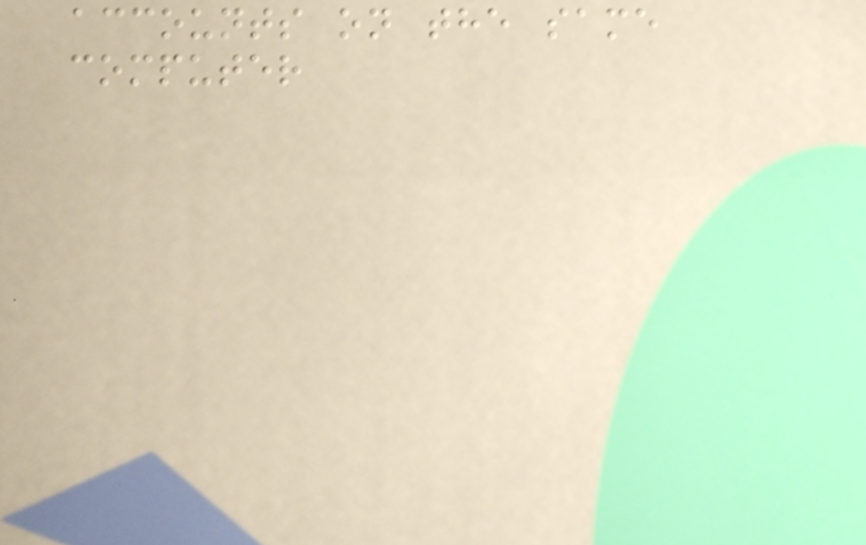accounts on the same
computer
